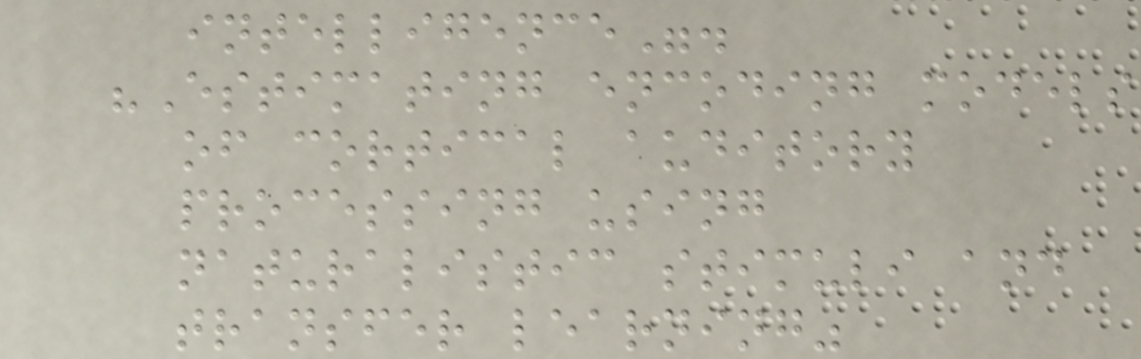intelligence".
"Estimating encoding models
of cortical auditory
processing using
naturalistic stimuli and
transfer learning"
